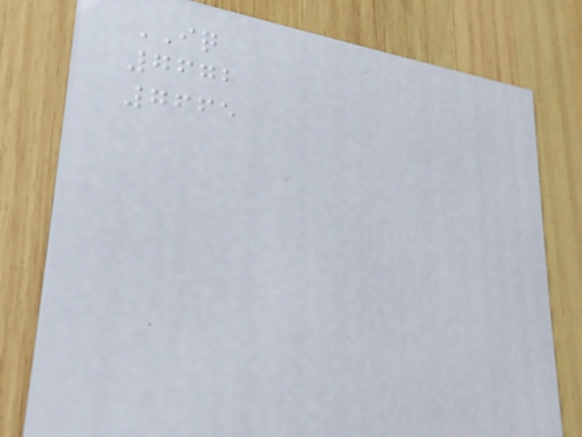IQ
7672
7665
